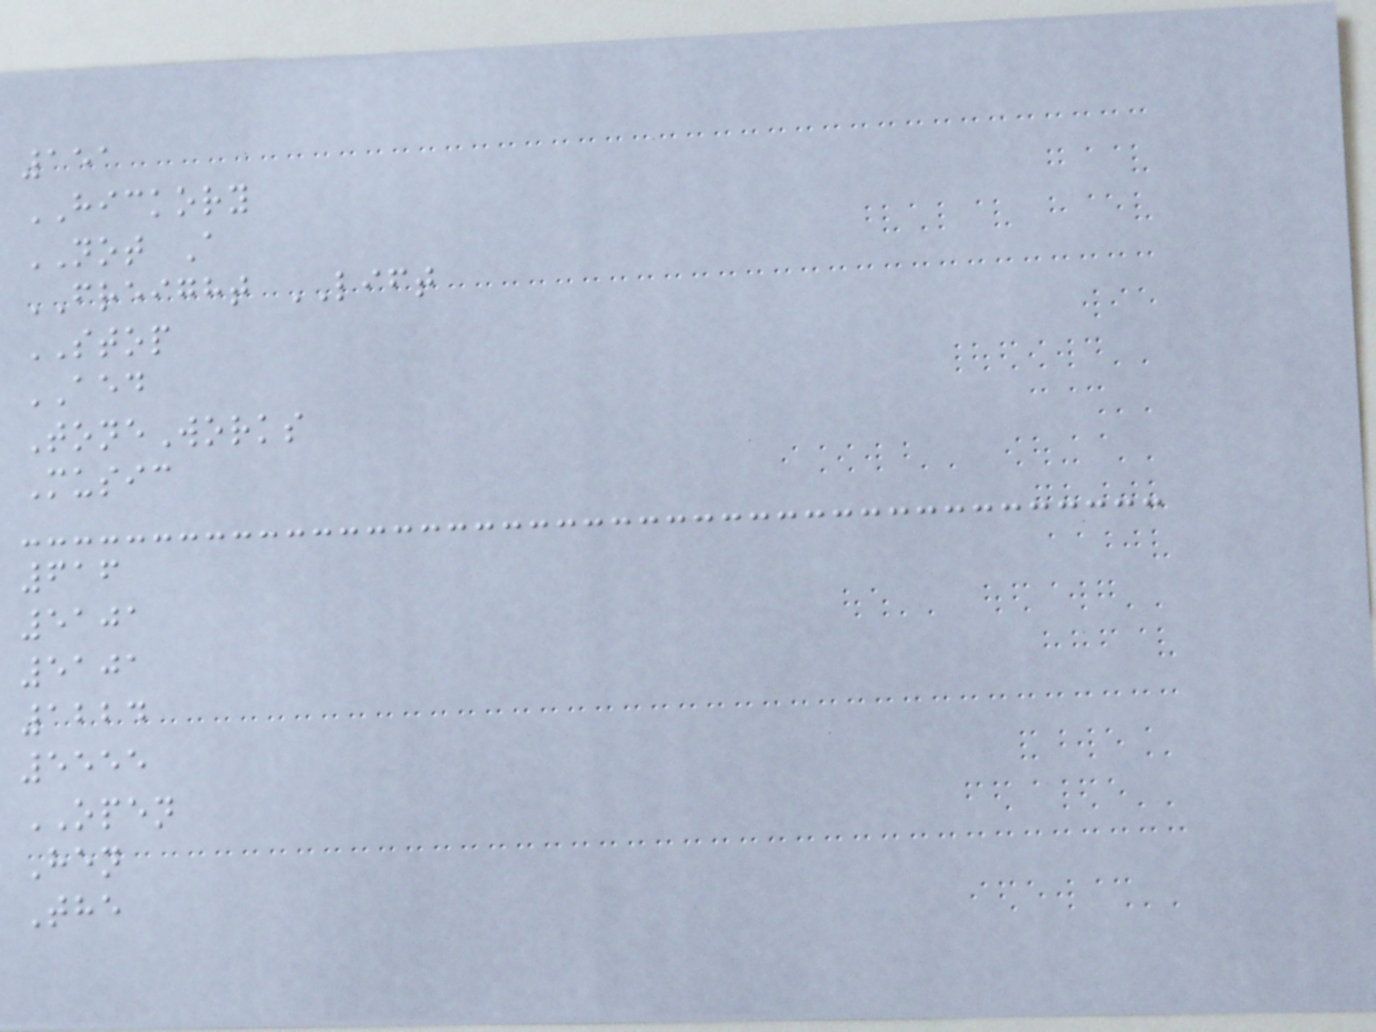151
HICKORY
NOT A
FREIGHT LIFT
STOP
AED
ToneWorks
Music
616
5101
5101
1224
5555
OPEN
Hen
The
